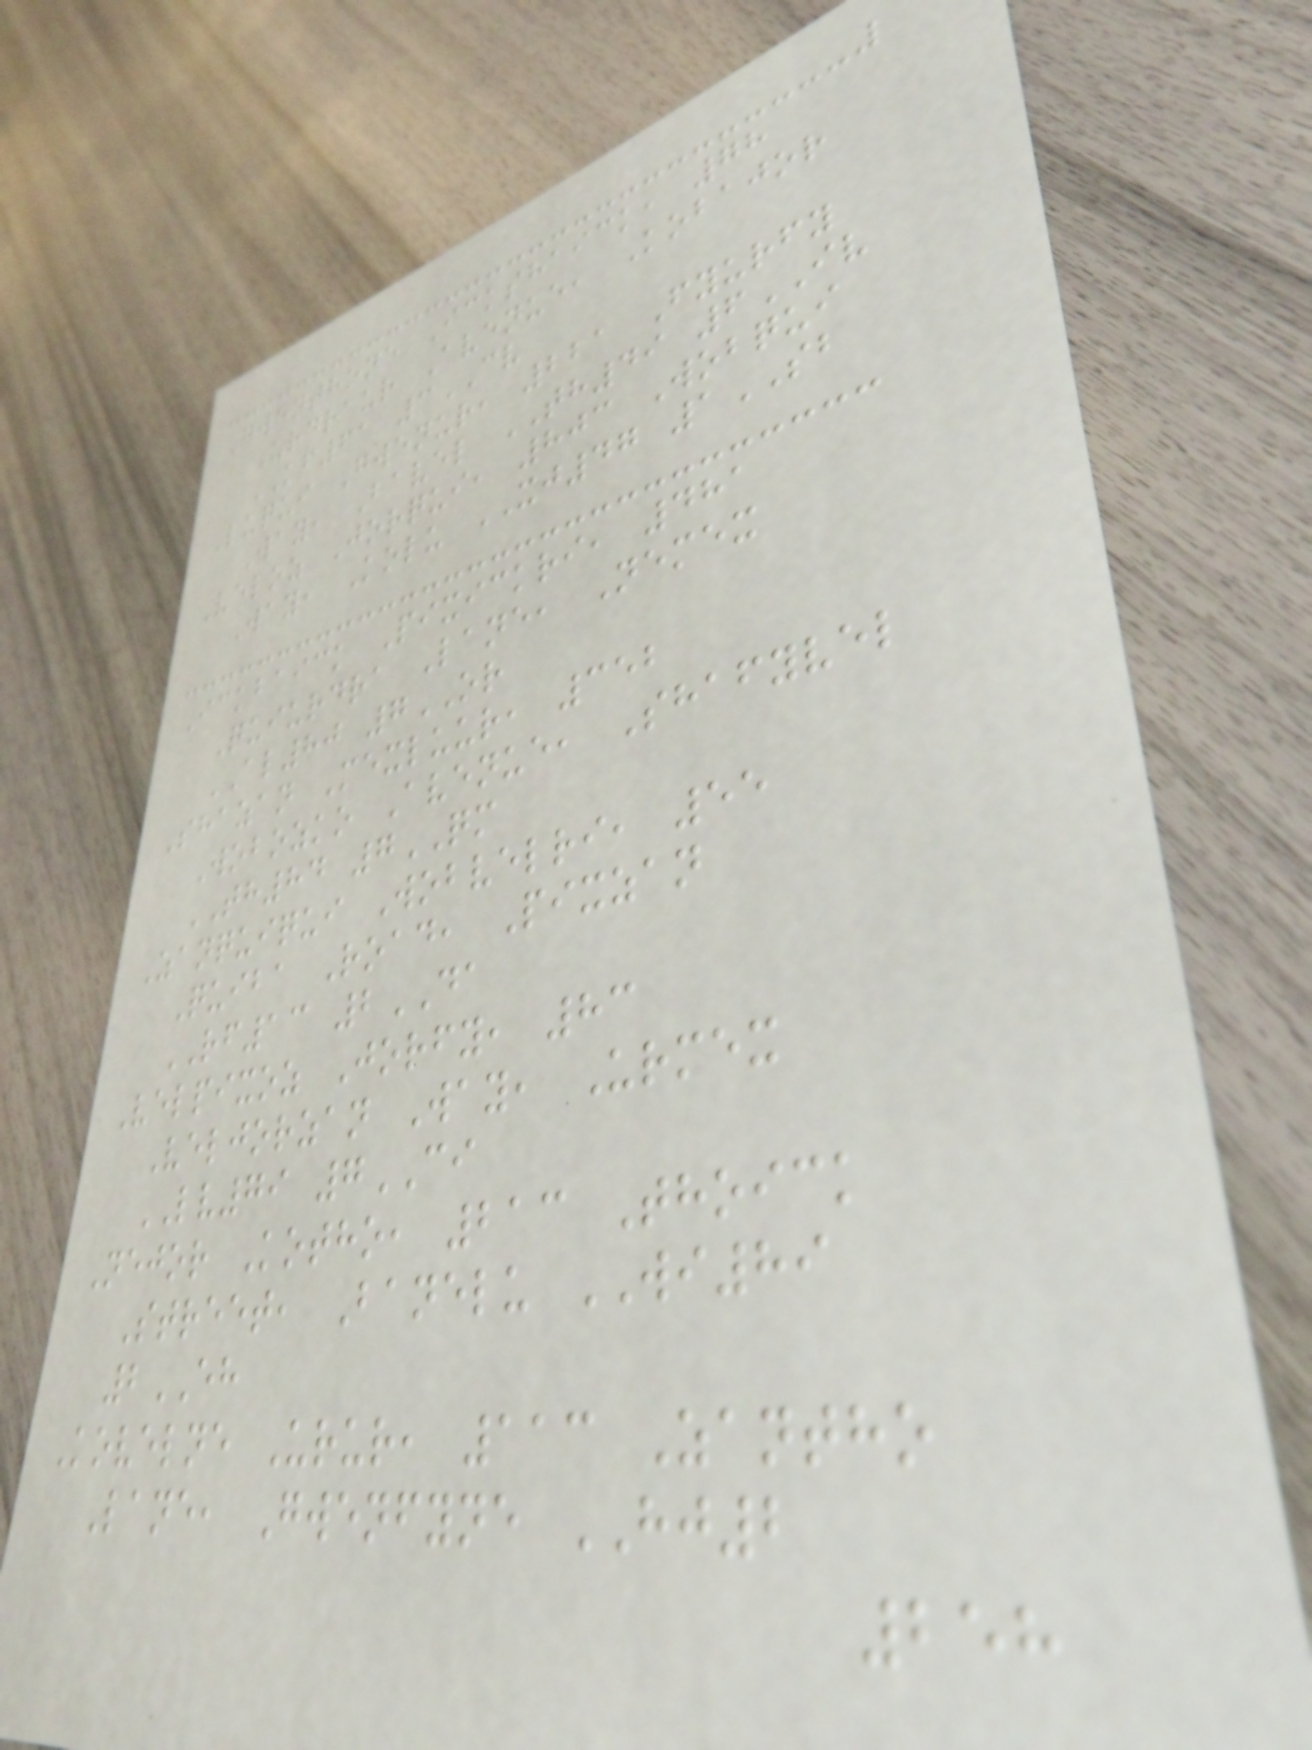Gwenthone Ickshaick, 78
Urdraur Avenue, Kobajor
KF61 3CV
Luqui Gwenur, 221 Fyurfy
Way, Bavel TH49 6IV
Veloz Jorqui, 803 Wobqui
Way, Kolu XJ47 1SB
Ickbaick Pixickri, 481
Quiurdra Lane, Nemex
AL80 7OR
Shazan Mexluur, 352
Wobozko Avenue, Shafyvel
TH84 7QM
Zanquiqui Wobvelri, 55
Quiba Road, Pixzan
RF13 2DA
Velpixoz Jorfy, 83
Veljorzan Way, Urmex
LV79 7CI
Nejor Kotho, 213 Thoick
Street, Banelu WI89
2EH
Kovelne Urur, 113 Zantho
Lane, Gwenfyne HJ2
258
